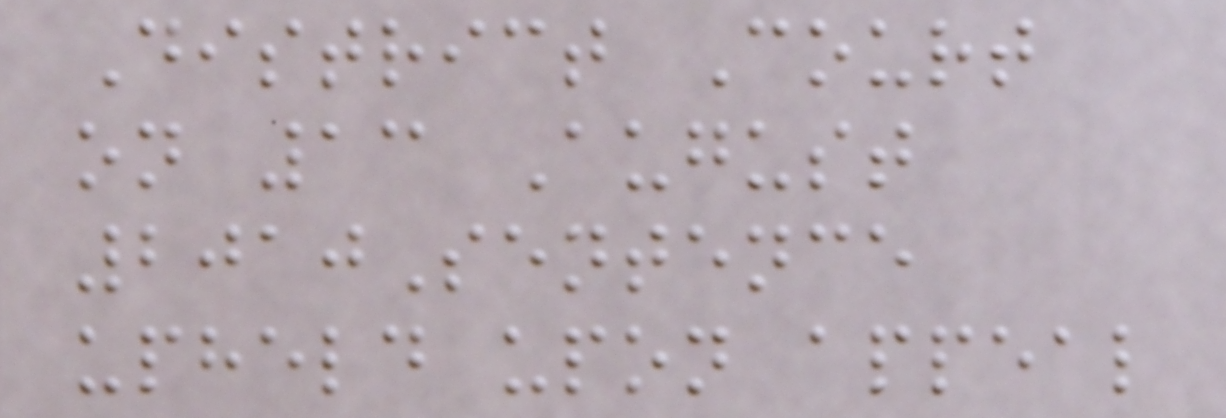District Court
on 13 August
2010Sentence
upheld upon appeal
